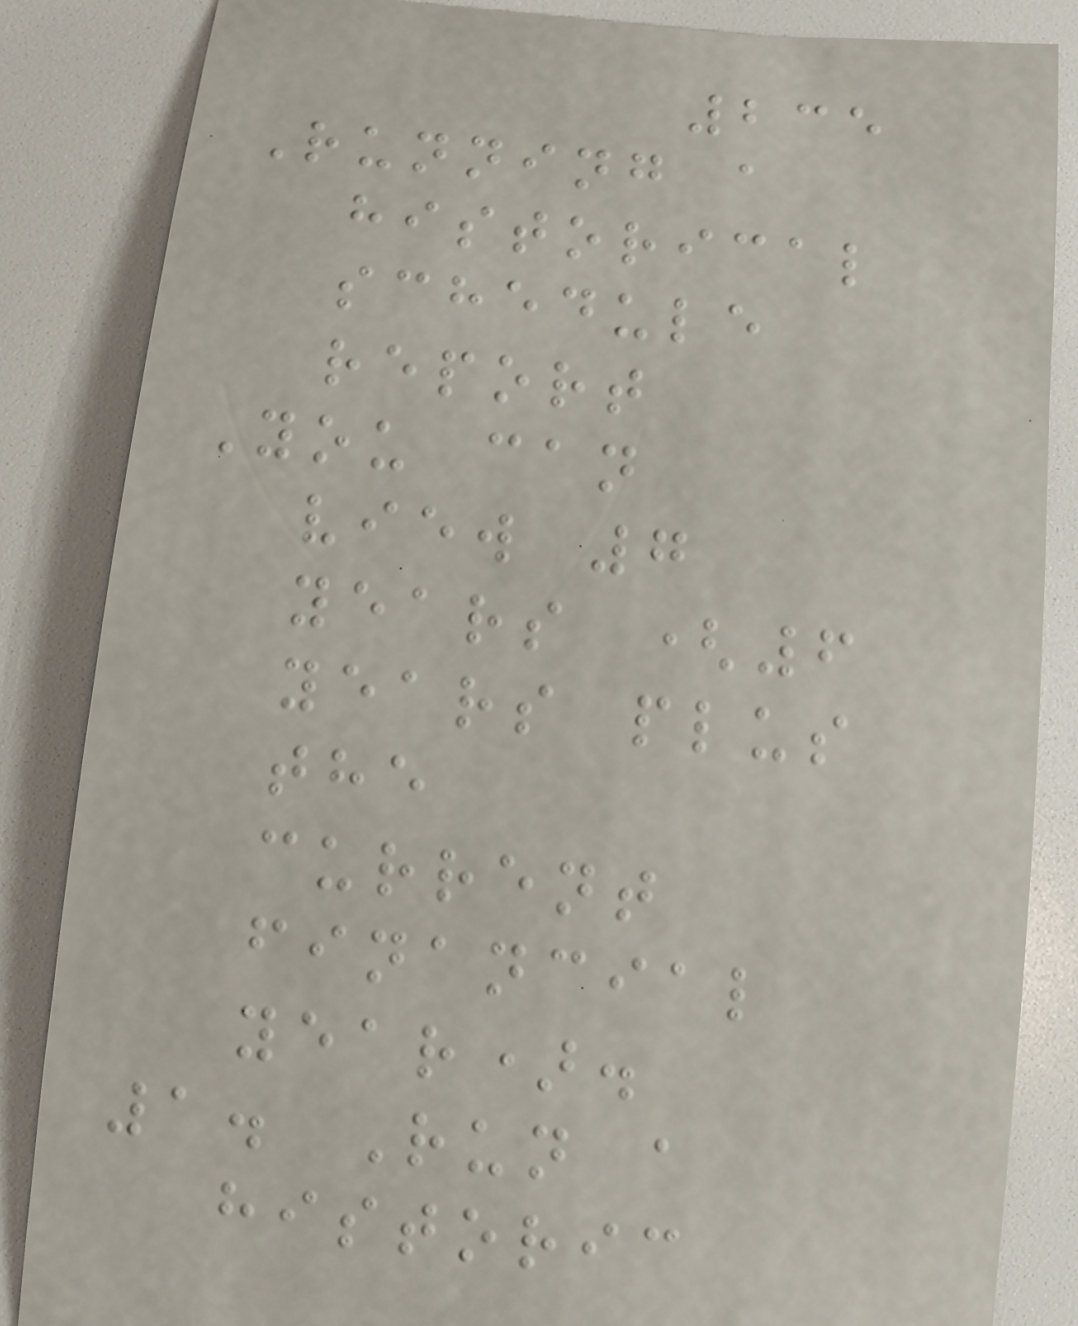235
Running a
historical
schedule
report
You can
view 7
years (6
years plus
the
current
financial
year).
1. Run a
historic
